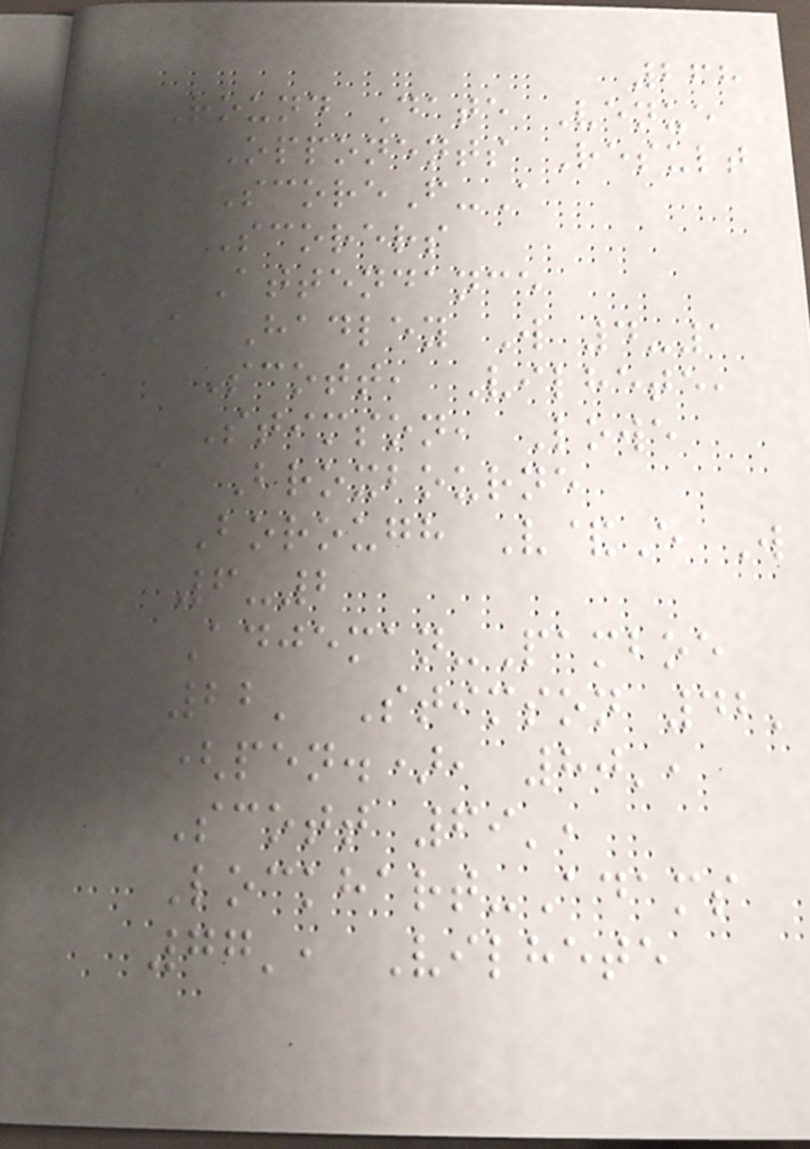268
Round Date Venue
Opponents Result
ScoreF-A
Scorers
Attendance
A Hadley W 4-1
Scott, Vilhete,
Stimson, Lowe
A Broxbourne
Borough V&E W
6-2
Adjeman-Pamboe
22' Stimson 42'
(pen.), 80',
Scott 69',
Lockhart-Adams
77', Vilhete
